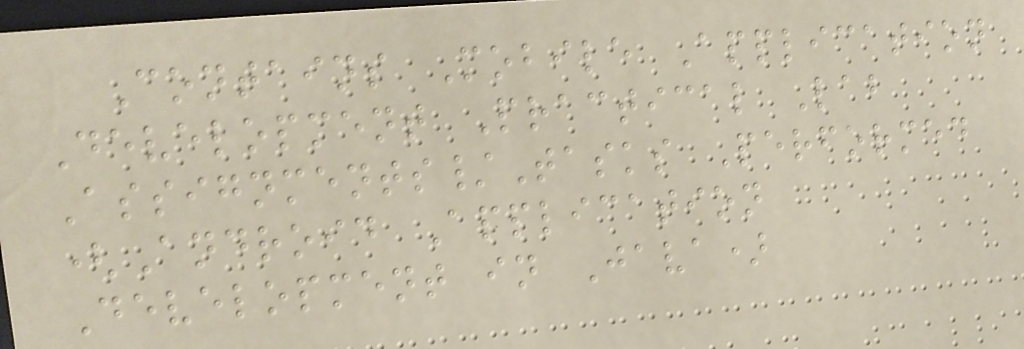Contains Mobile Application
Development Practical Lab
Assignments/Tasks Performed
(Android Application
Development in Java)
